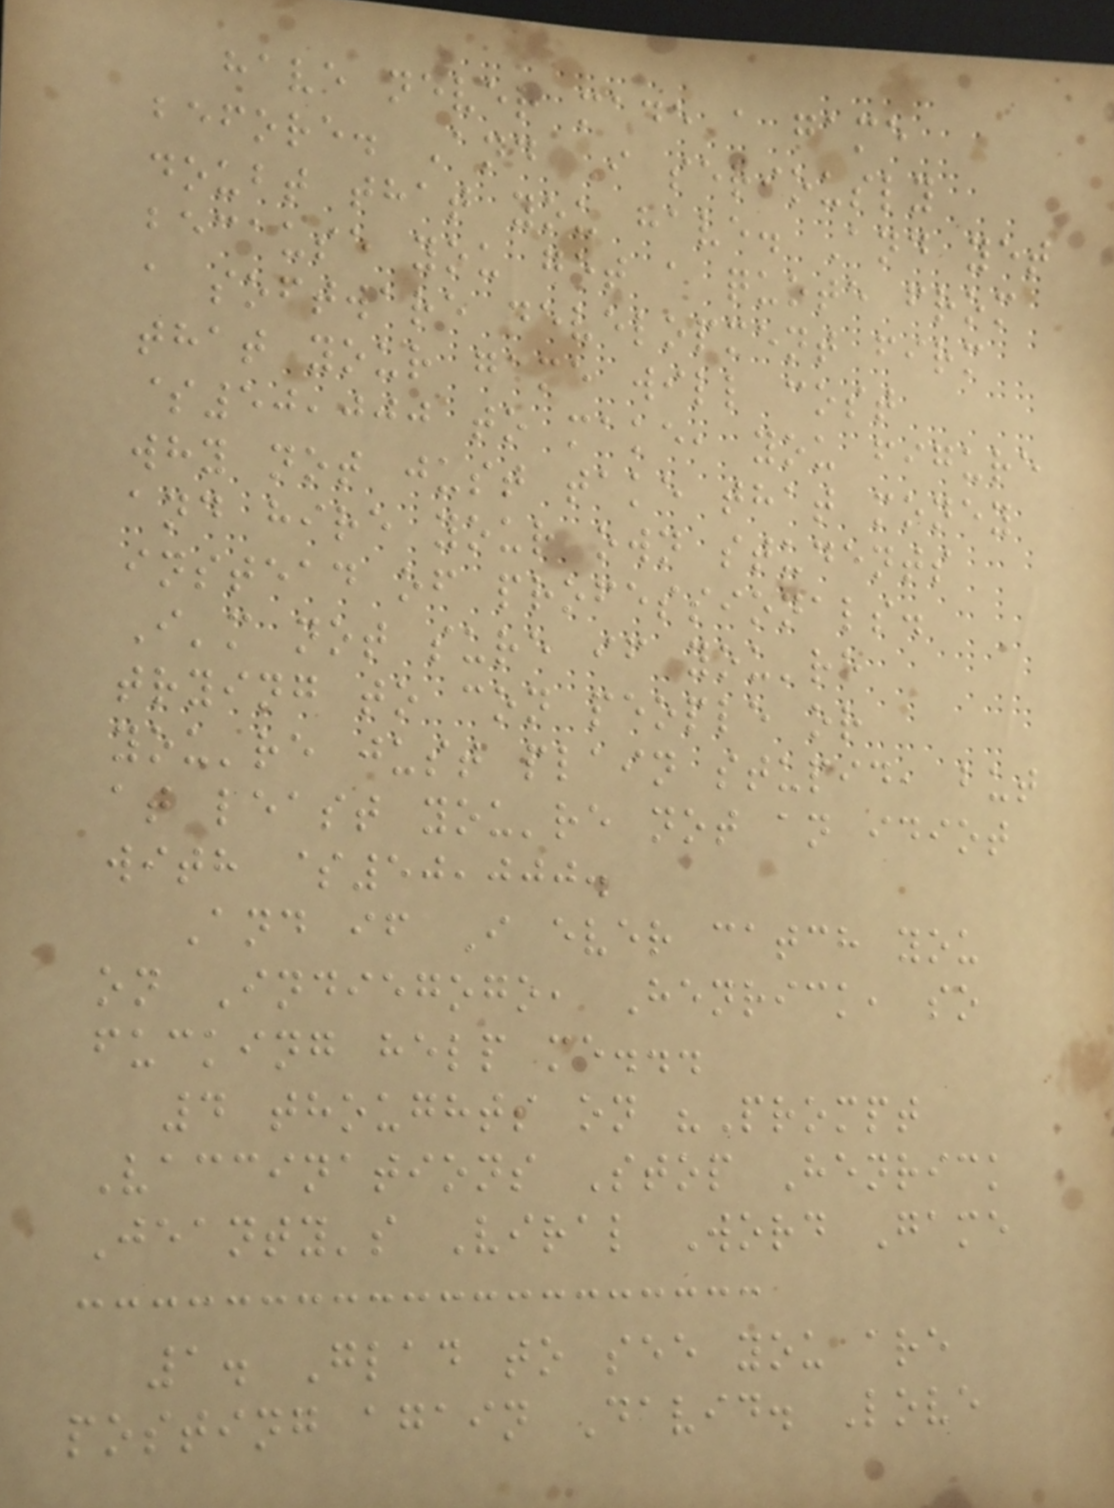have never made a game
before. And I seriously
doubt that you have. And yet
because you get a quote from
a software development firm
that your game will cost
$50,000 to make, you figure
why not just take that money
and hire your own students
instead of professionals.
I'm not sure if you're
trying to con people or
you're just plain stupid, but
at least you're not an idiot
with $50,000.
And if I ever catch you
on Indiegogo, Henrick, so
fucking help me...
4 thoughts on "Prompt
Vaccinations Stop Henrick
Jeanty's Viral Word Game
1. Glad to see you are
posting again David. Love
